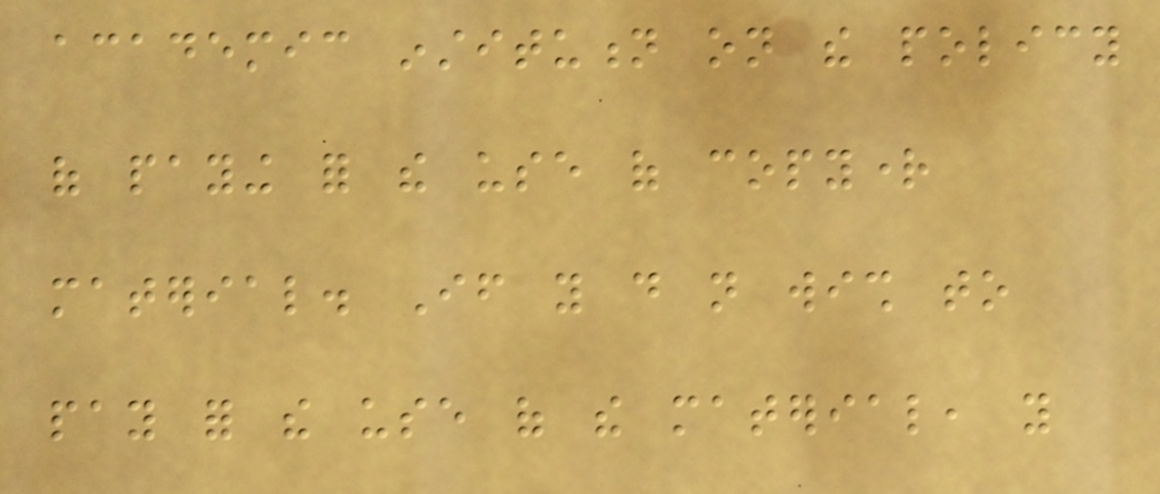academic institution on the policy
of paying for the use of copyright
material. If you do not wish to
pay for the use of the material, you
